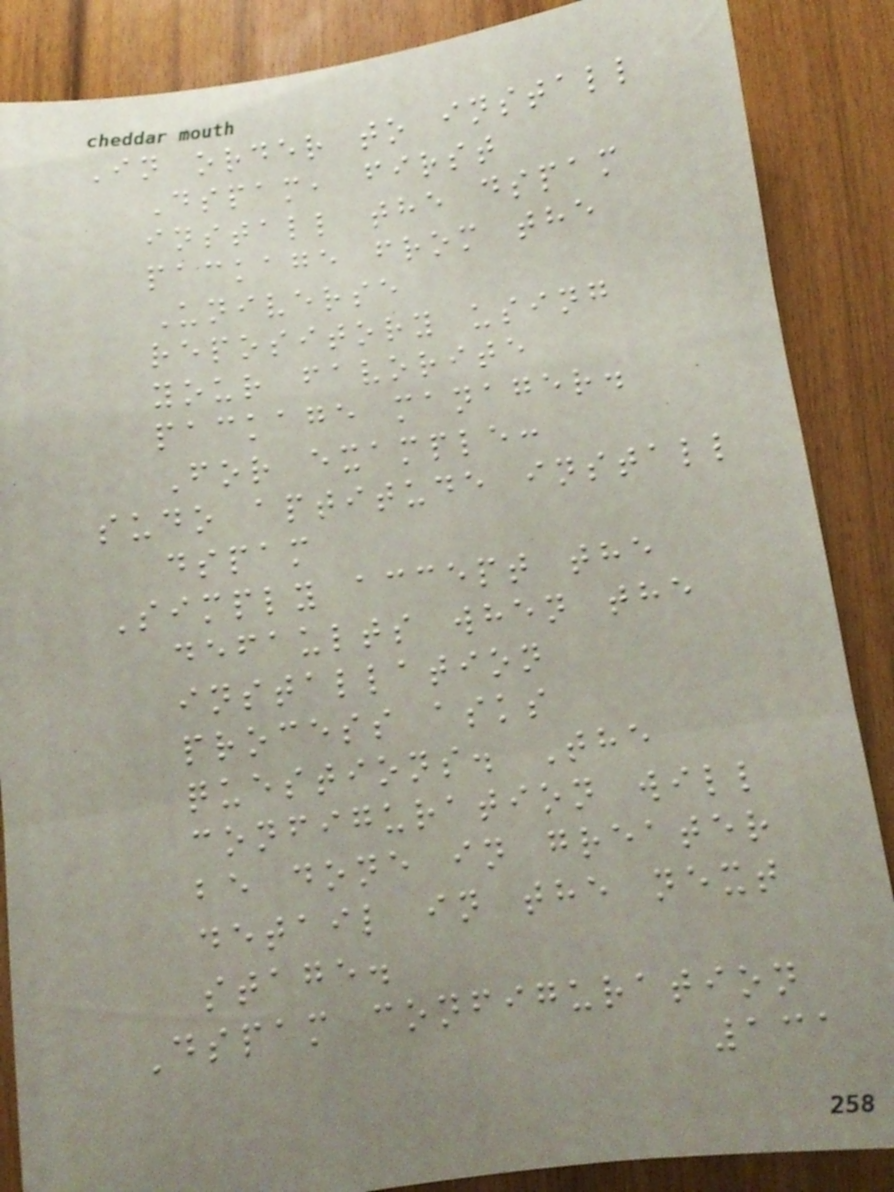In order to install
Dspam, first
install the dspam
package from the
Universe
repository using
your favorite
package manager.
For example:
sudo aptitude install
dspam
Simply accept the
defaults when the
installation
process asks
questions. The
configuration will
be done in greater
detail in the next
stage.
Dspam configuration
131
